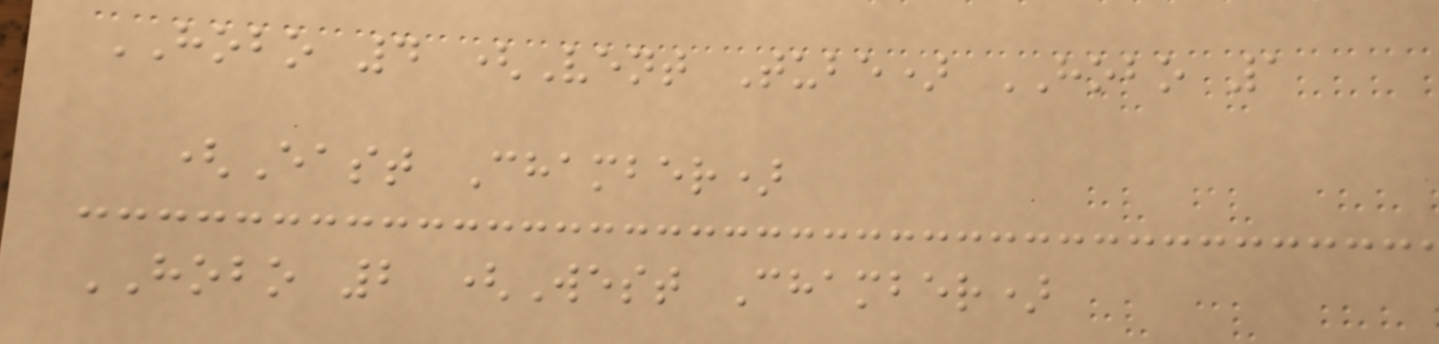HOBO 4 (Vent Tube) HOBO 1
(East Chamber)
HOBO 2 (West Chamber)
